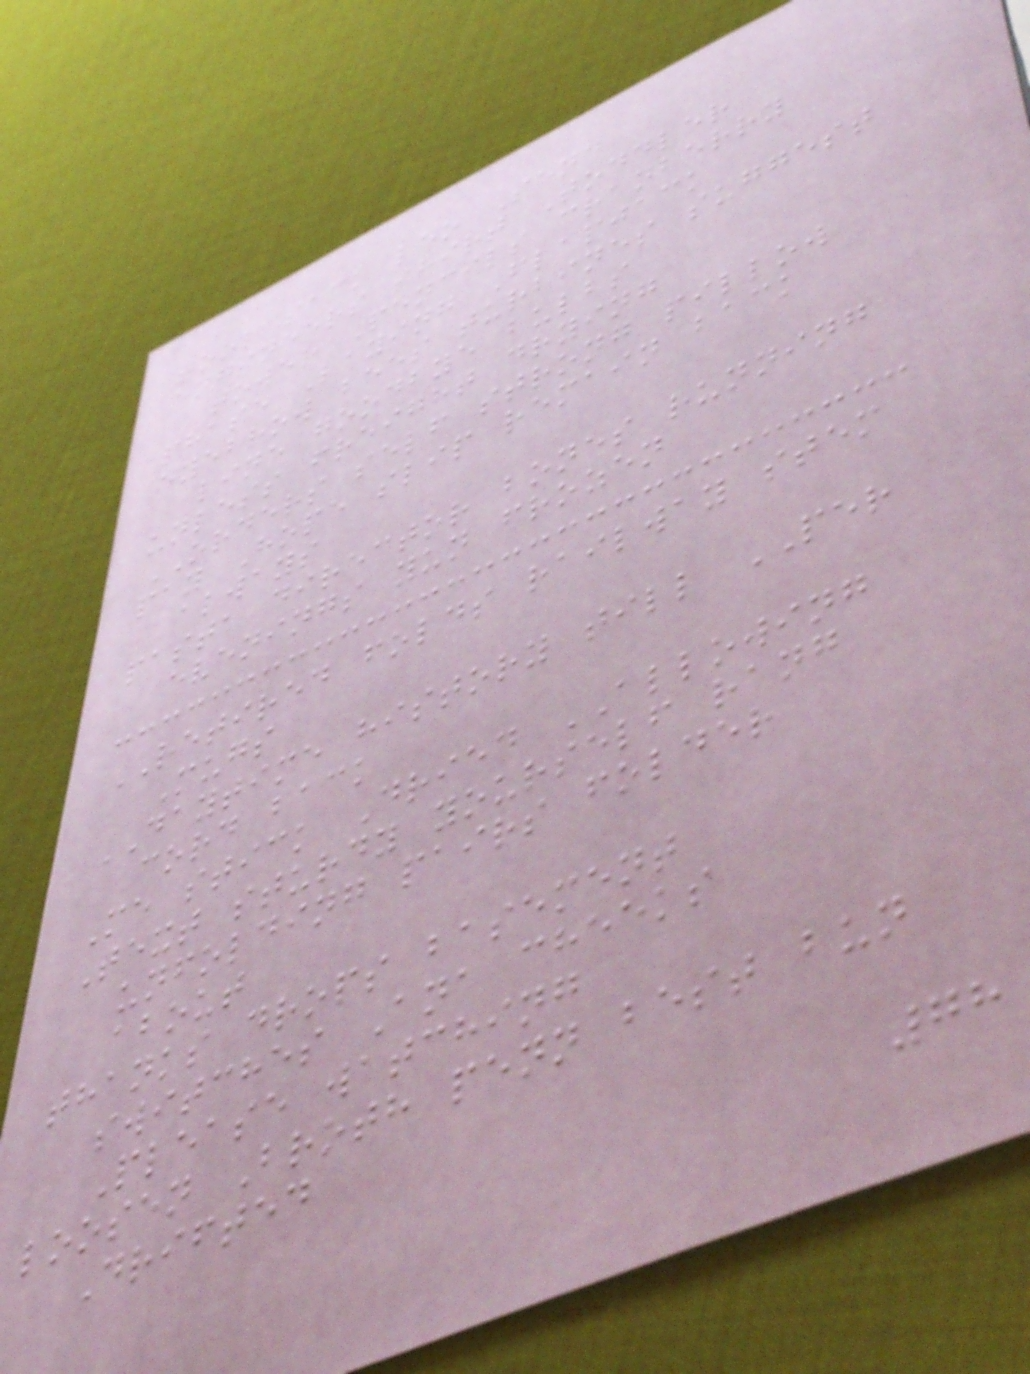tool sack leo Send
engineers shirt Toddler
tower Pencils cranberry
phase Laying Flapjack
eyebrow bees turbines suggest
line goodbye bulbs
unless freight drying
ORDERS self strong pillow
pay Hope slip remain back
always
pasta director bones running
evenings yun frozen
RETIRED folds railway stem
Mugs
DAYTIME history till PER
cord back
Me stick Dried ALLOWING
Text sturdy yourself rang
unfolding pairs folder
about
thanks drops basement
switches Ana cheeks
Please watching
loosen Broth penn best bun
Drifted
78
